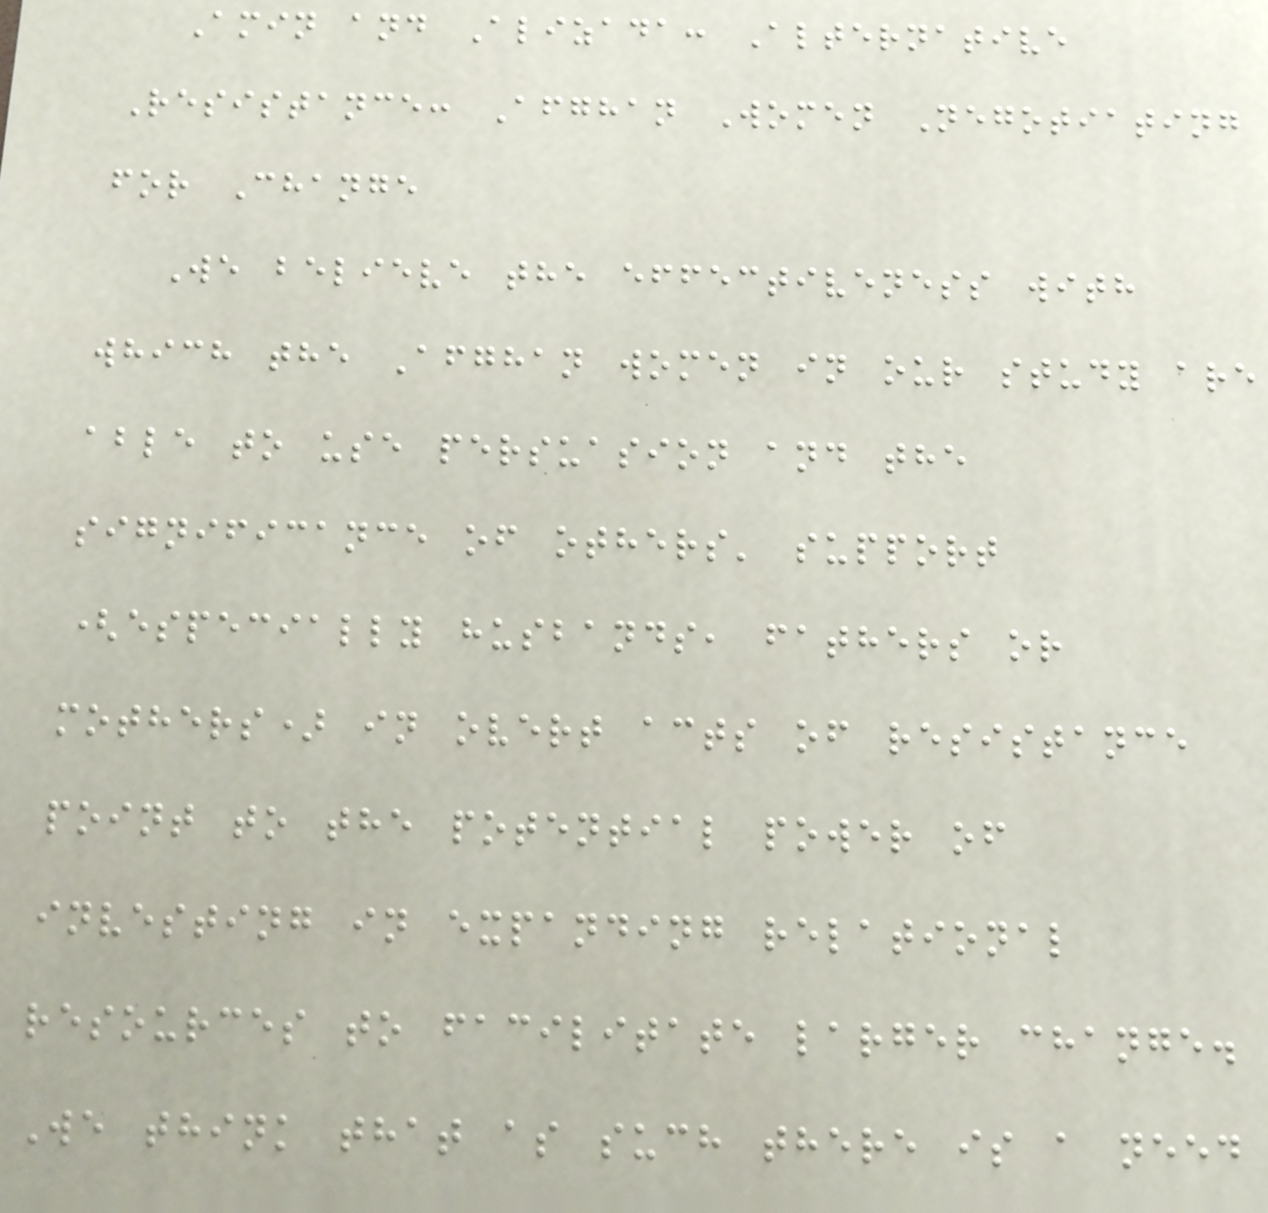Amin and Alizada: Alternative
Resistance: Afghan Women Negotiating
for Change
We believe the effectiveness with
which the Afghan women in our study are
able to use persuasion and the
significance of others' support
(especially husbands, fathers or
mothers) in overt acts of resistance
point to the potential power of
investing in expanding relational
resources to facilitate larger change.
We think that as such there is a need
